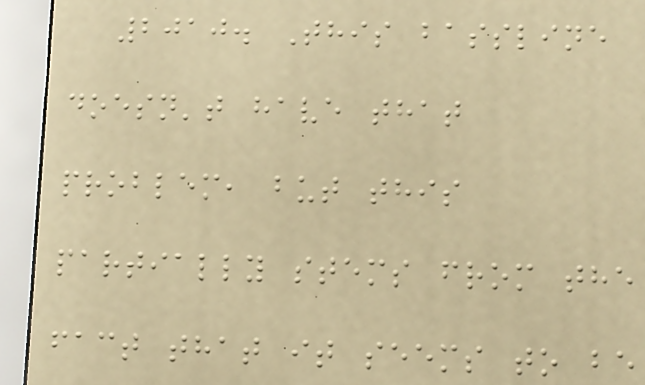2010. This bassline
doesn't have that
problem, but this
partially stems from the
fact that it seems to be
